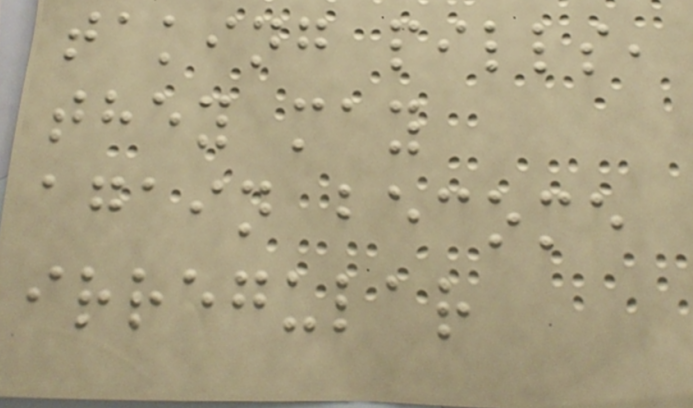taking pills,
they may
again become
irregular
